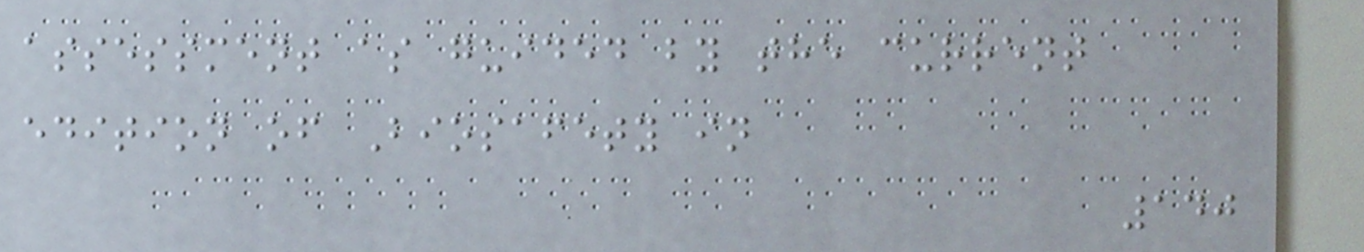assessment as guided by the current
edition of Biosafety in
140
